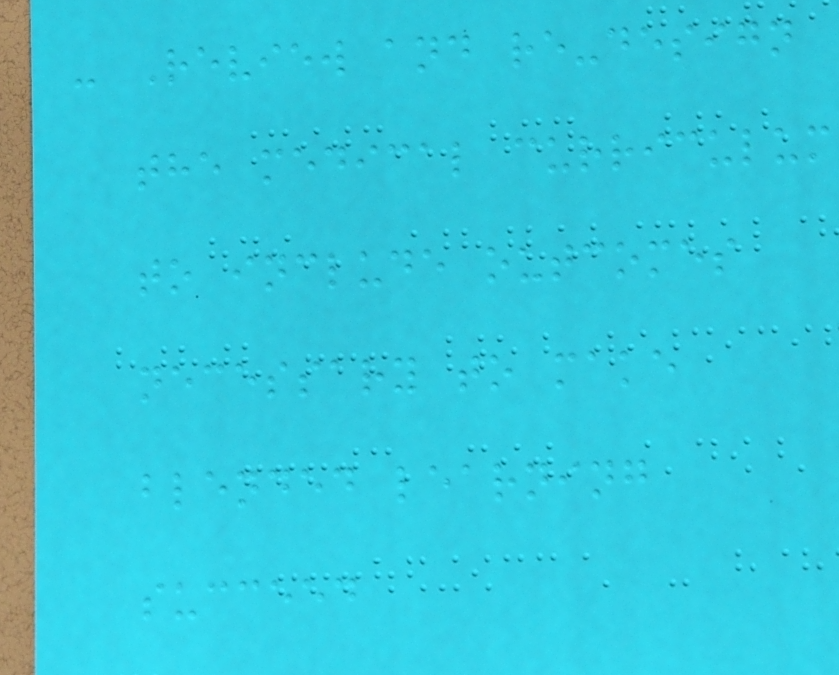- Review and re-design
the medical curriculum
to include outcomes
necessary to make
blended learning
succeed
